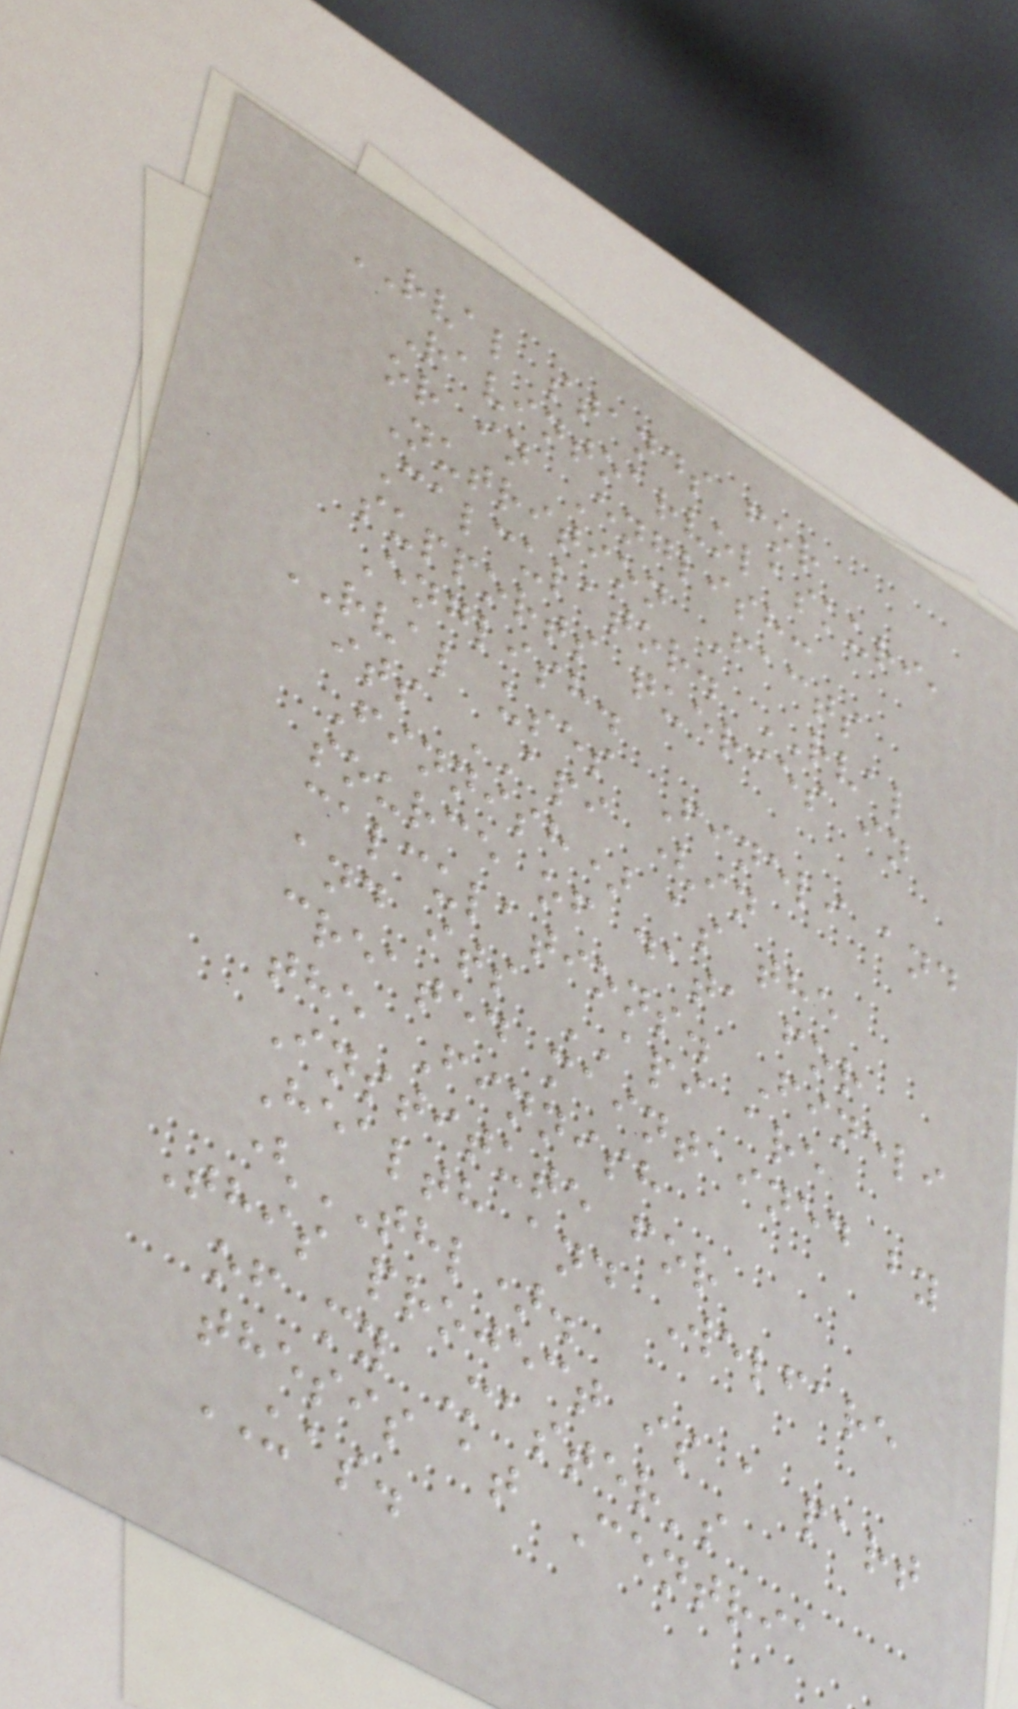RVAL stands for
Ravintoarvolaskuri,
or in English:
Nutrition Facts
Calculator. RVAL
supports queries in
English.
RVAL uses Fineli and
its API (in
Finnish) as the
source of data for
calculations. Fineli
and its API are
created maintained by
the Finnish
Institute for
Health and Welfare
(THL).
This project is a part
of my Master's
thesis at Centria
UAS.
